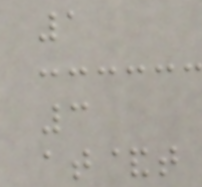1
3
at&t
